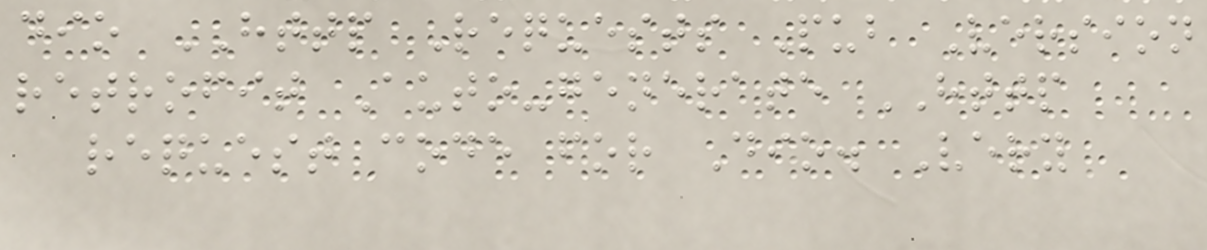dio HTTP Requests Pub Version
retrofit Auto-generate HTTP
request code for Dio. Very
